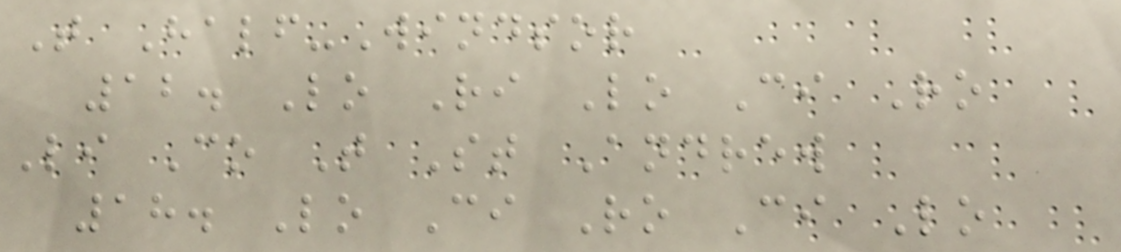T Half-Windsor
12. Lo Ri Lo Ci Ro
Li Co T St Andrew
18. Lo Ci Ro Ci Lo
